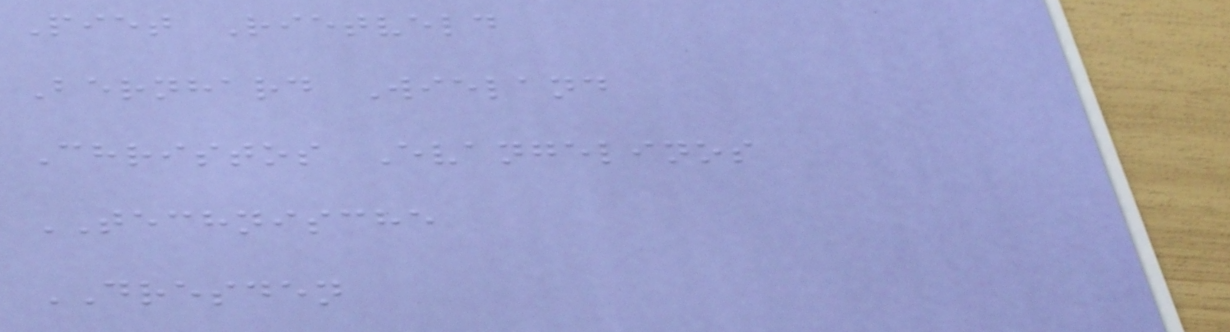Piet Rietveld
Bernhard Wieland
Christos Evangelinos
TECHNISCHE
DRESDEN
